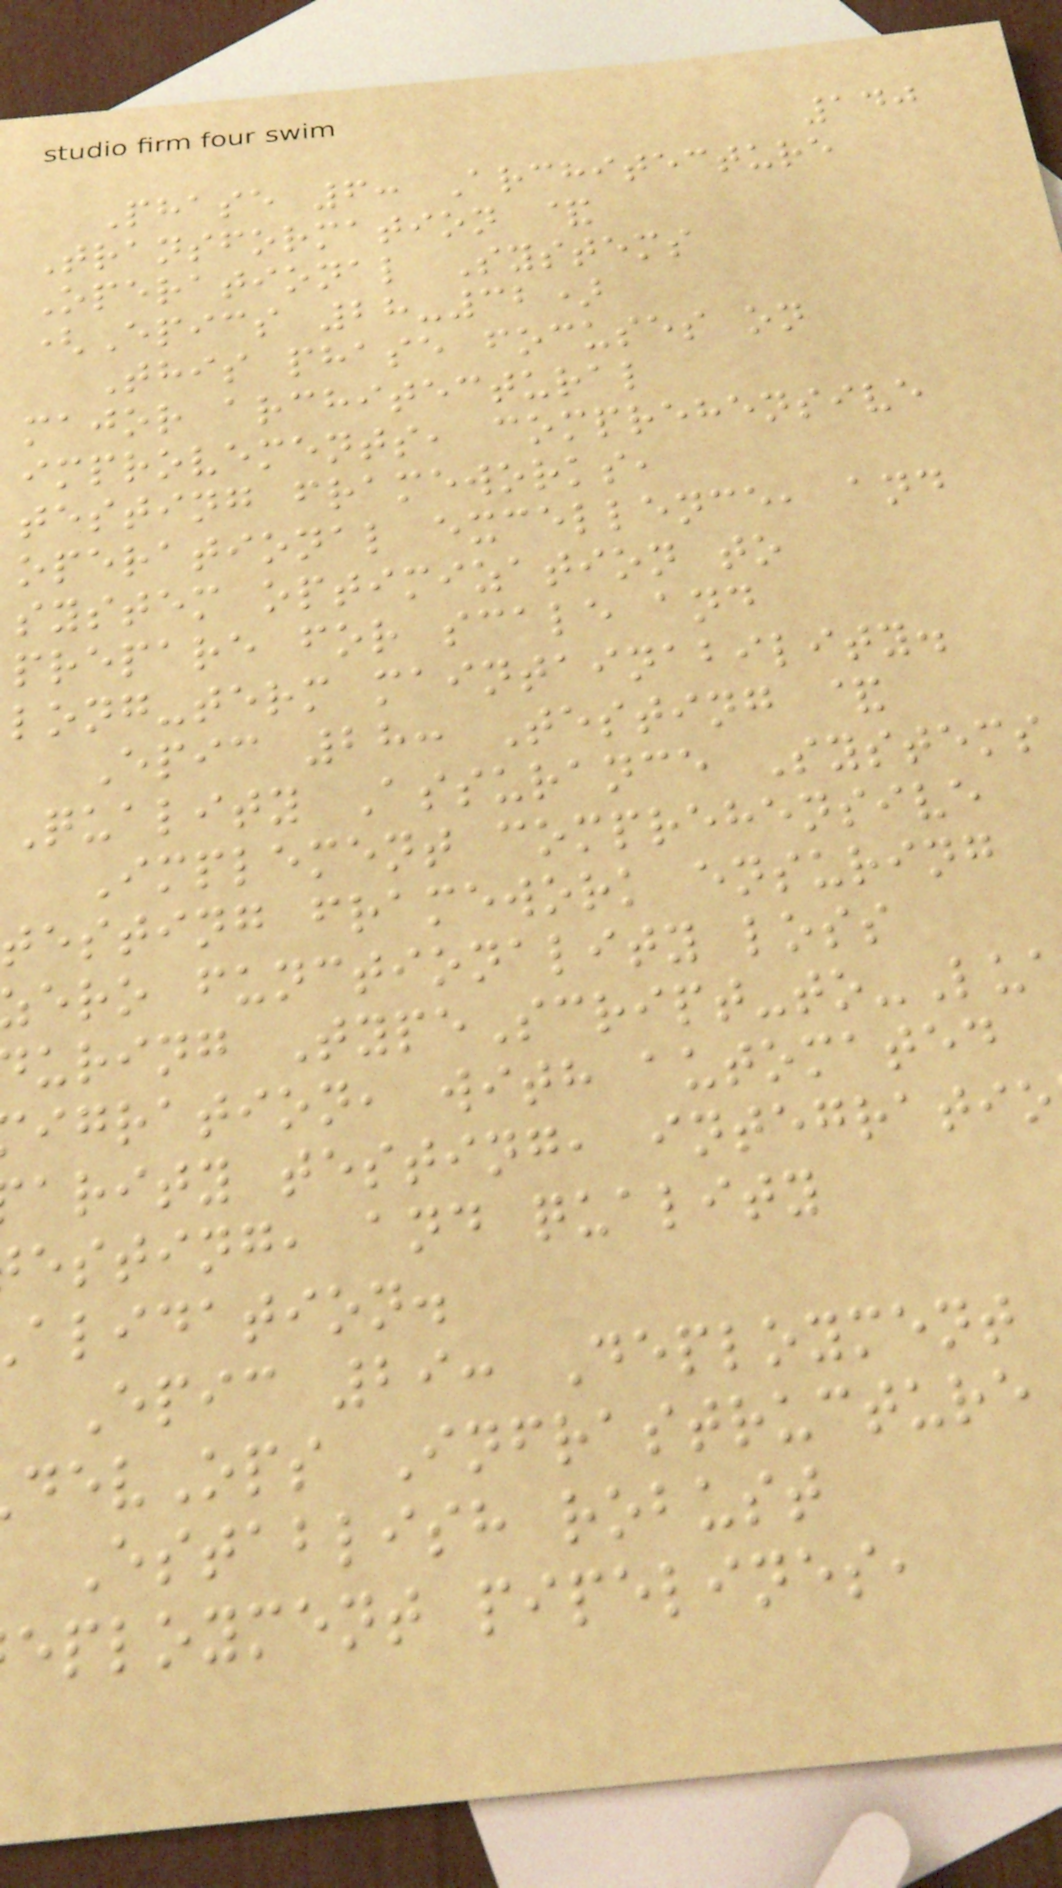140
Phase 6: Architecture
Transformation &
Operational Systems
(Epics 28-32)
This phase focuses on
major architectural
improvements, comprehensive
testing frameworks,
operational excellence, and
system optimization to
prepare for scale and
long-term maintainability.
Epic 28: Testing &
Quality Assurance Systems
Implement comprehensive
testing framework ensuring
ero functionality loss
uring TypeScript-to-Lu
igration, with automated
arity testing, integratio
esting, and quality
alidation.
Epic 29: Deployment
evOps Infrastructure
Establish robust
eployment pipelines,
